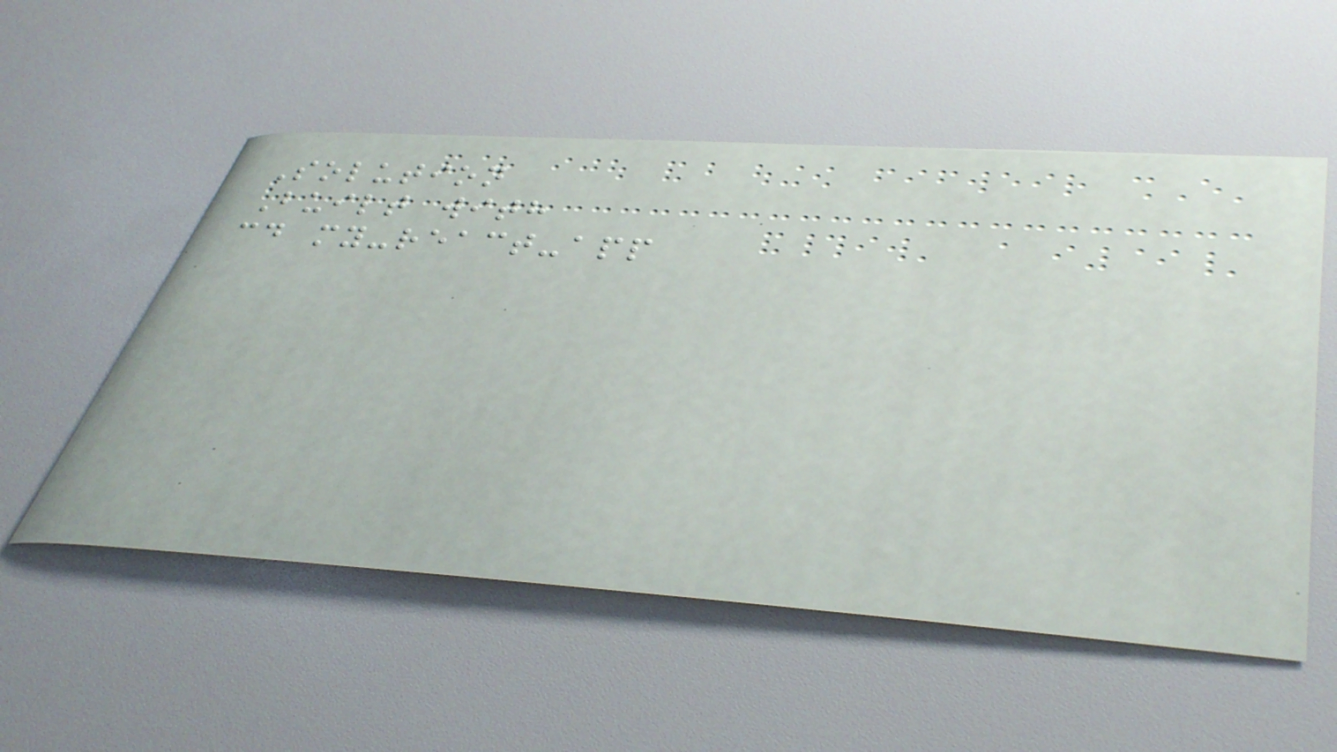Solution
Built with
cd my-react-app
